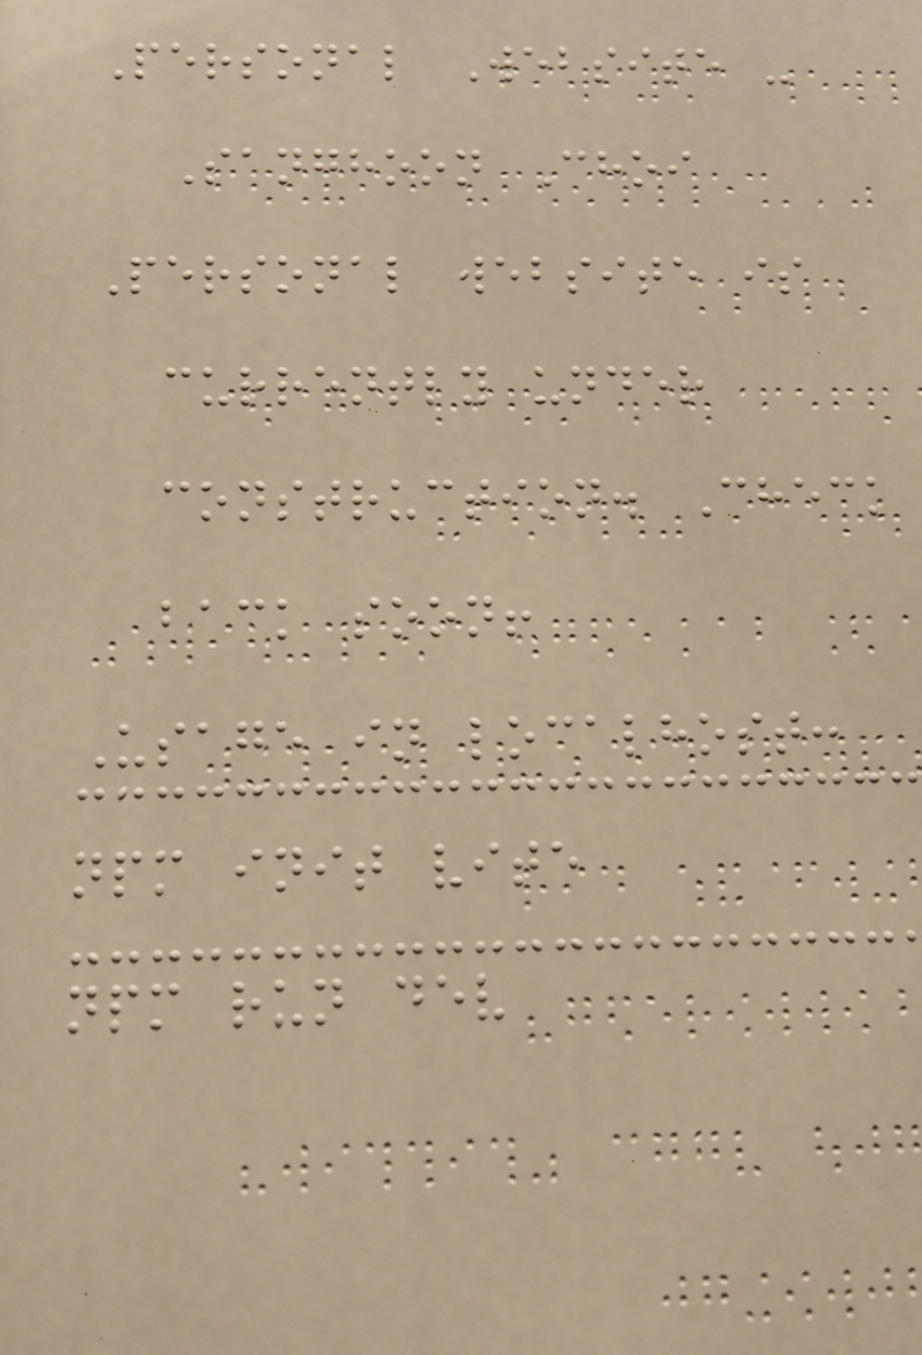Personal Website -
Sanghoon Choi
Personal website is
currently under
construction. Check
back soon!
Usage in localhost:
npm init vite
npm run dev
